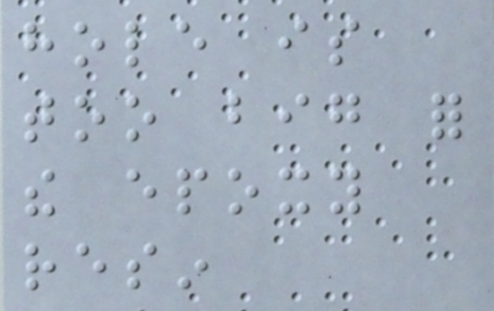hole is
too big for
the epoxy
resin
